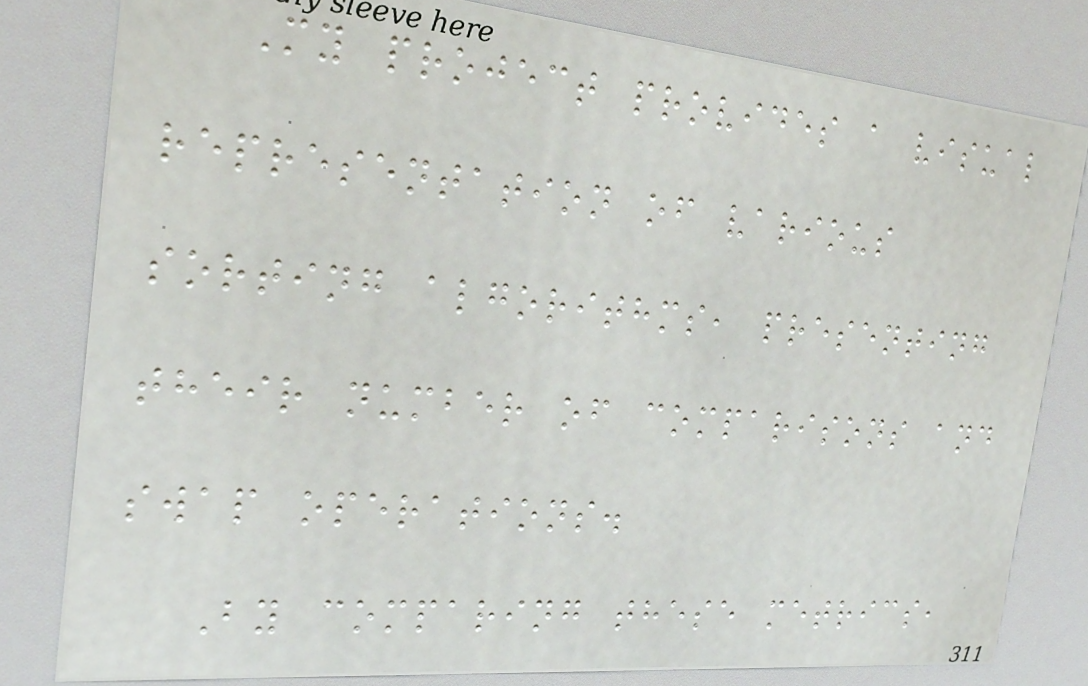My project provides a visual
representation of various
sorting algorithms, presenting
their number of comparisons and
swap operations.
By comparing these metrics,
